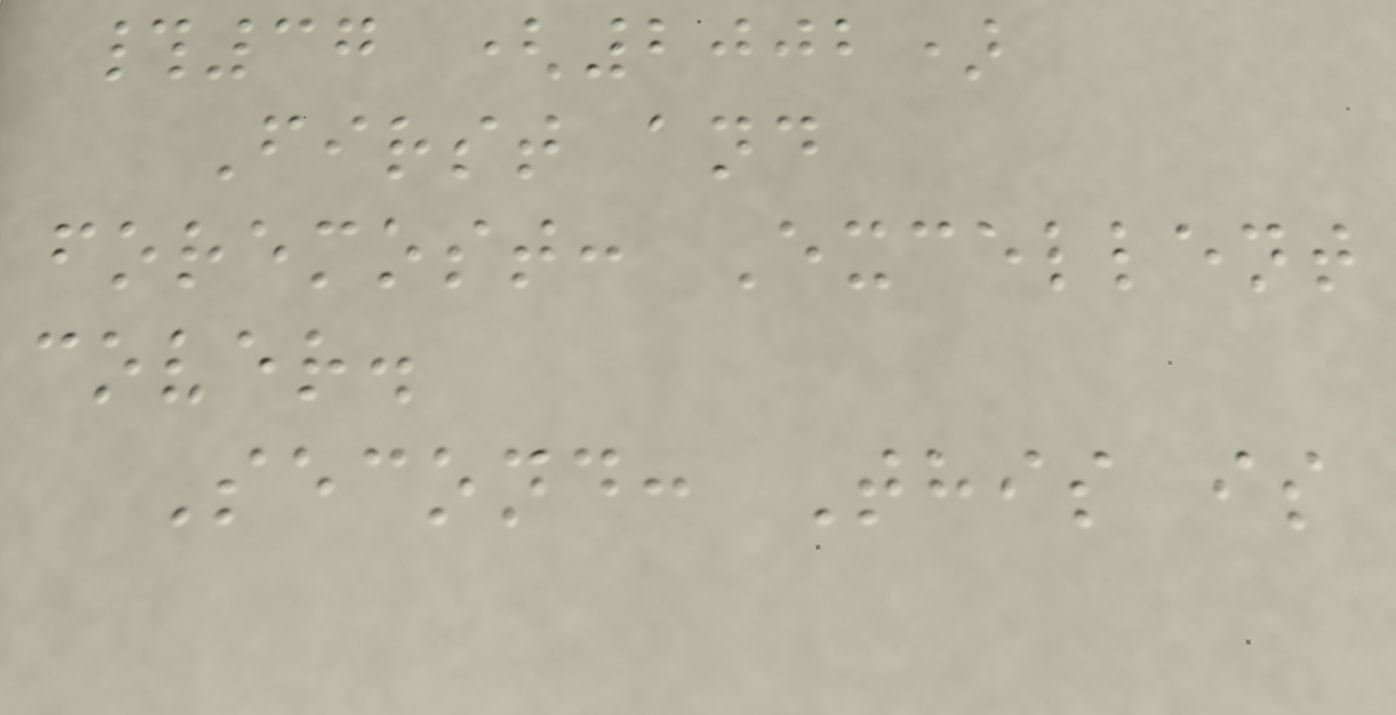#37 (2002)
First and
foremost: Excellent
cover.
Second: This is
